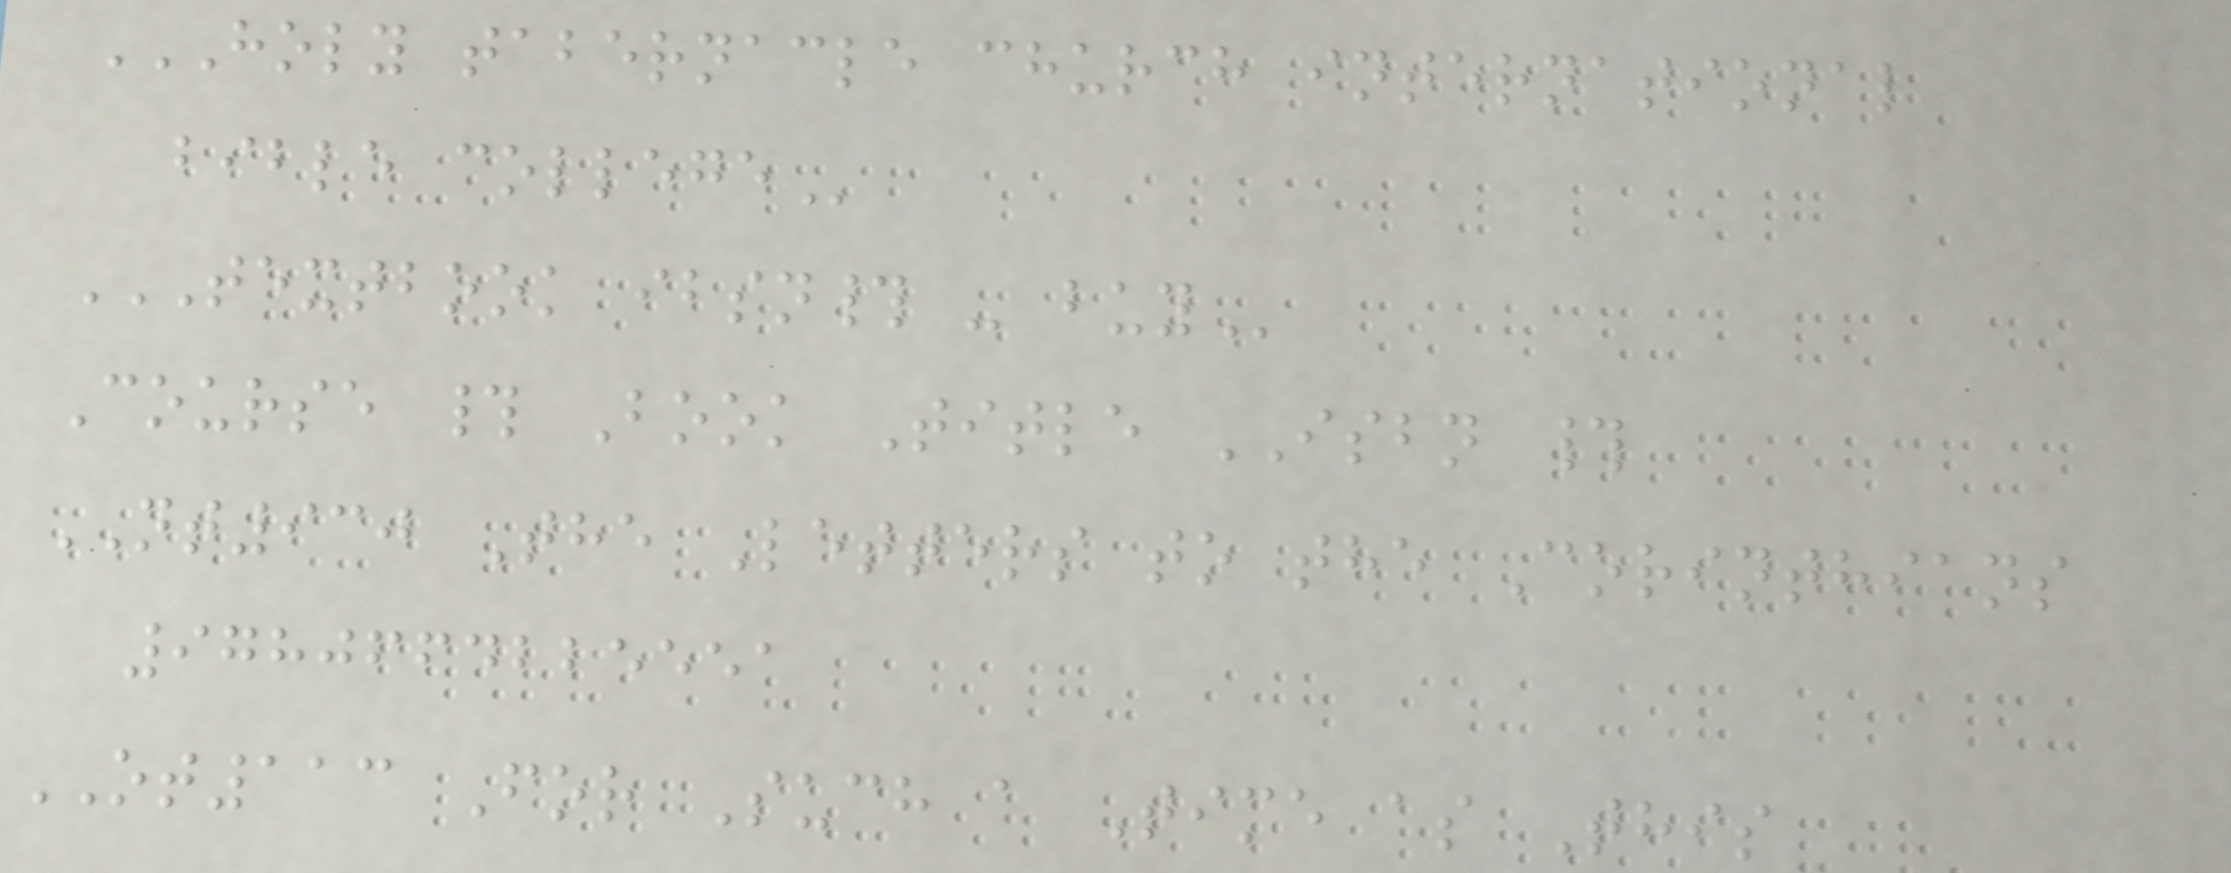HOLY TABERNACLE CHURCH INTERNATIONAL
BIBLE COLLEGE
TEXTBOOK IBSN# - BUY
Course # Book Title ISBN #
NT930 The Letters to the Corinthians
9780664225551
OT113 For Such a Time as This
